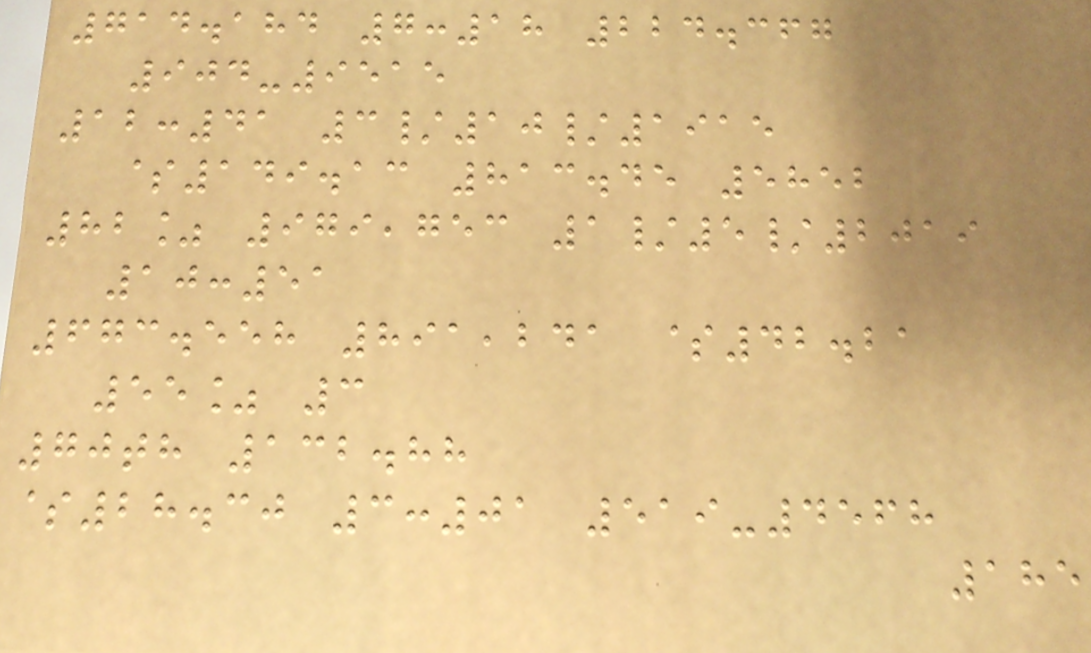714.184 7:18 224.367
904-9515
12:41 3/10/1915
$149.13 813.45 5852
82% 979,753 1/5/2019
10:51
673.558 891,241 $42.21
55% 3
70th 132.88
$28.30 3:01 519-4568
185
